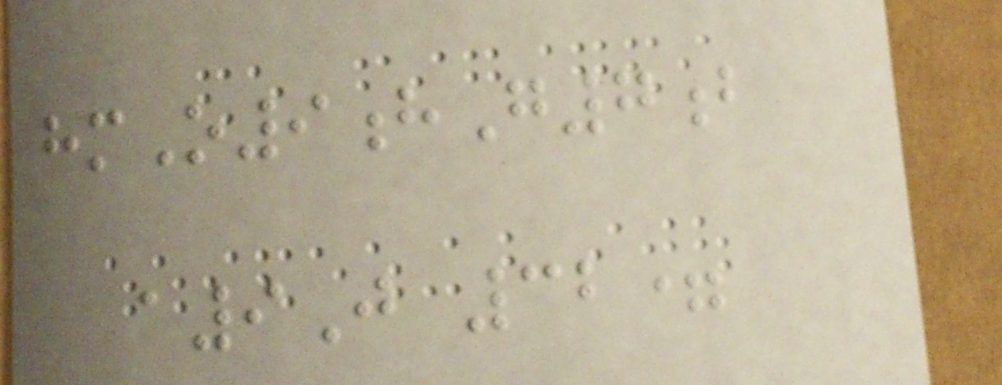hmO9hG7b
a9J 32=
